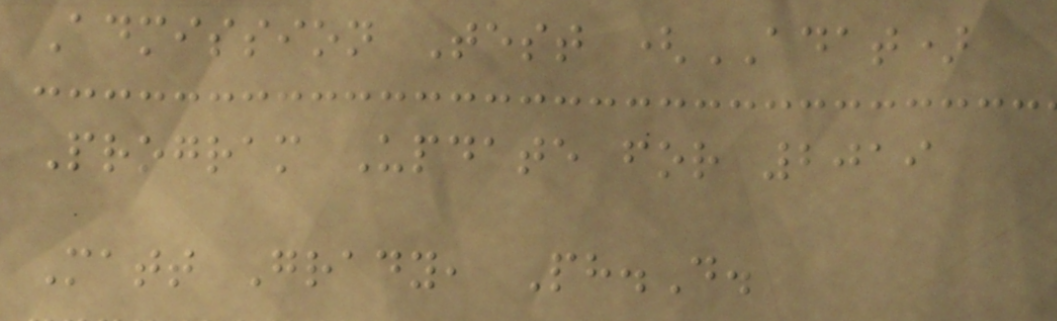Admission Test (ADAT)
Program Update for 2019
Matt Grady, Ph.D.
